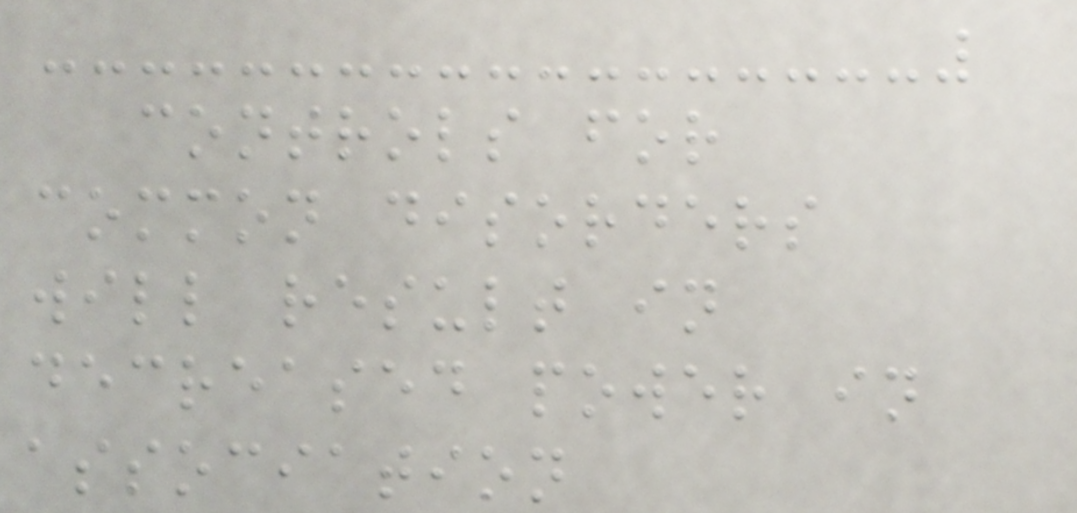controls for
common disorders
will result in
decreased power in
association
